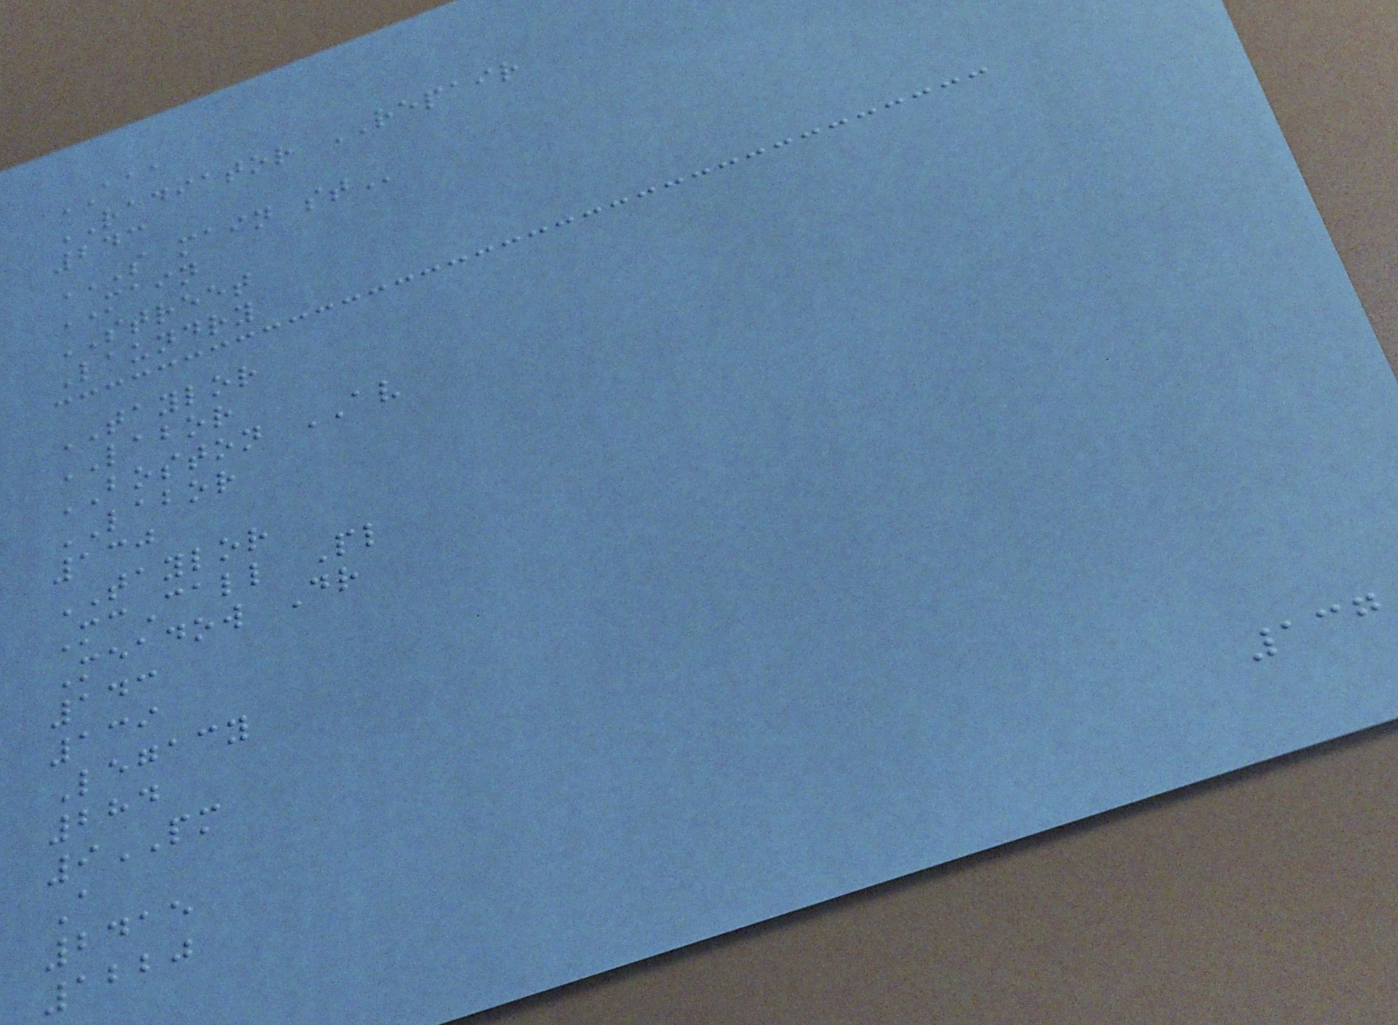AAA
RADIATOR REPAIR
243
S MAIN ST
MAIN
STREET
Laundry
TAYLOR
LABOR
BOSTON AV
LABOR
130
TAYLOR
McCall Pl
Meadow Dr
143
139
Legacy
284
9PM
A
2415
1220
137
